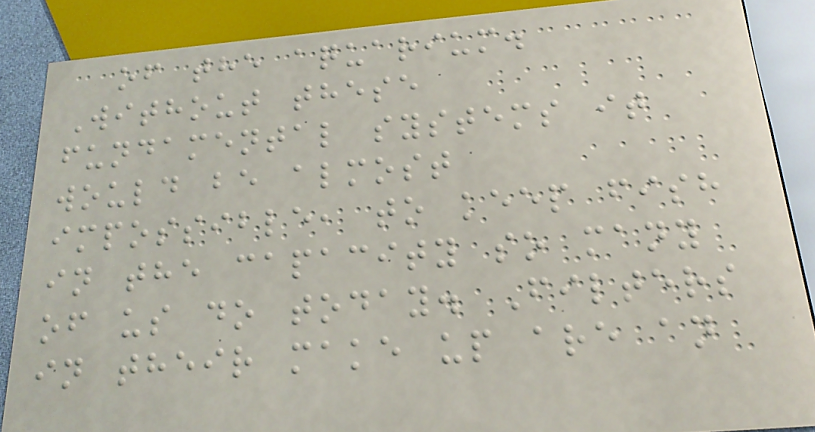of the aquarium.
Without these
fundamental systems it
would be almost
impossible, to keep fish
in the capacity so many
of us do today. Filters
in their make up are an
